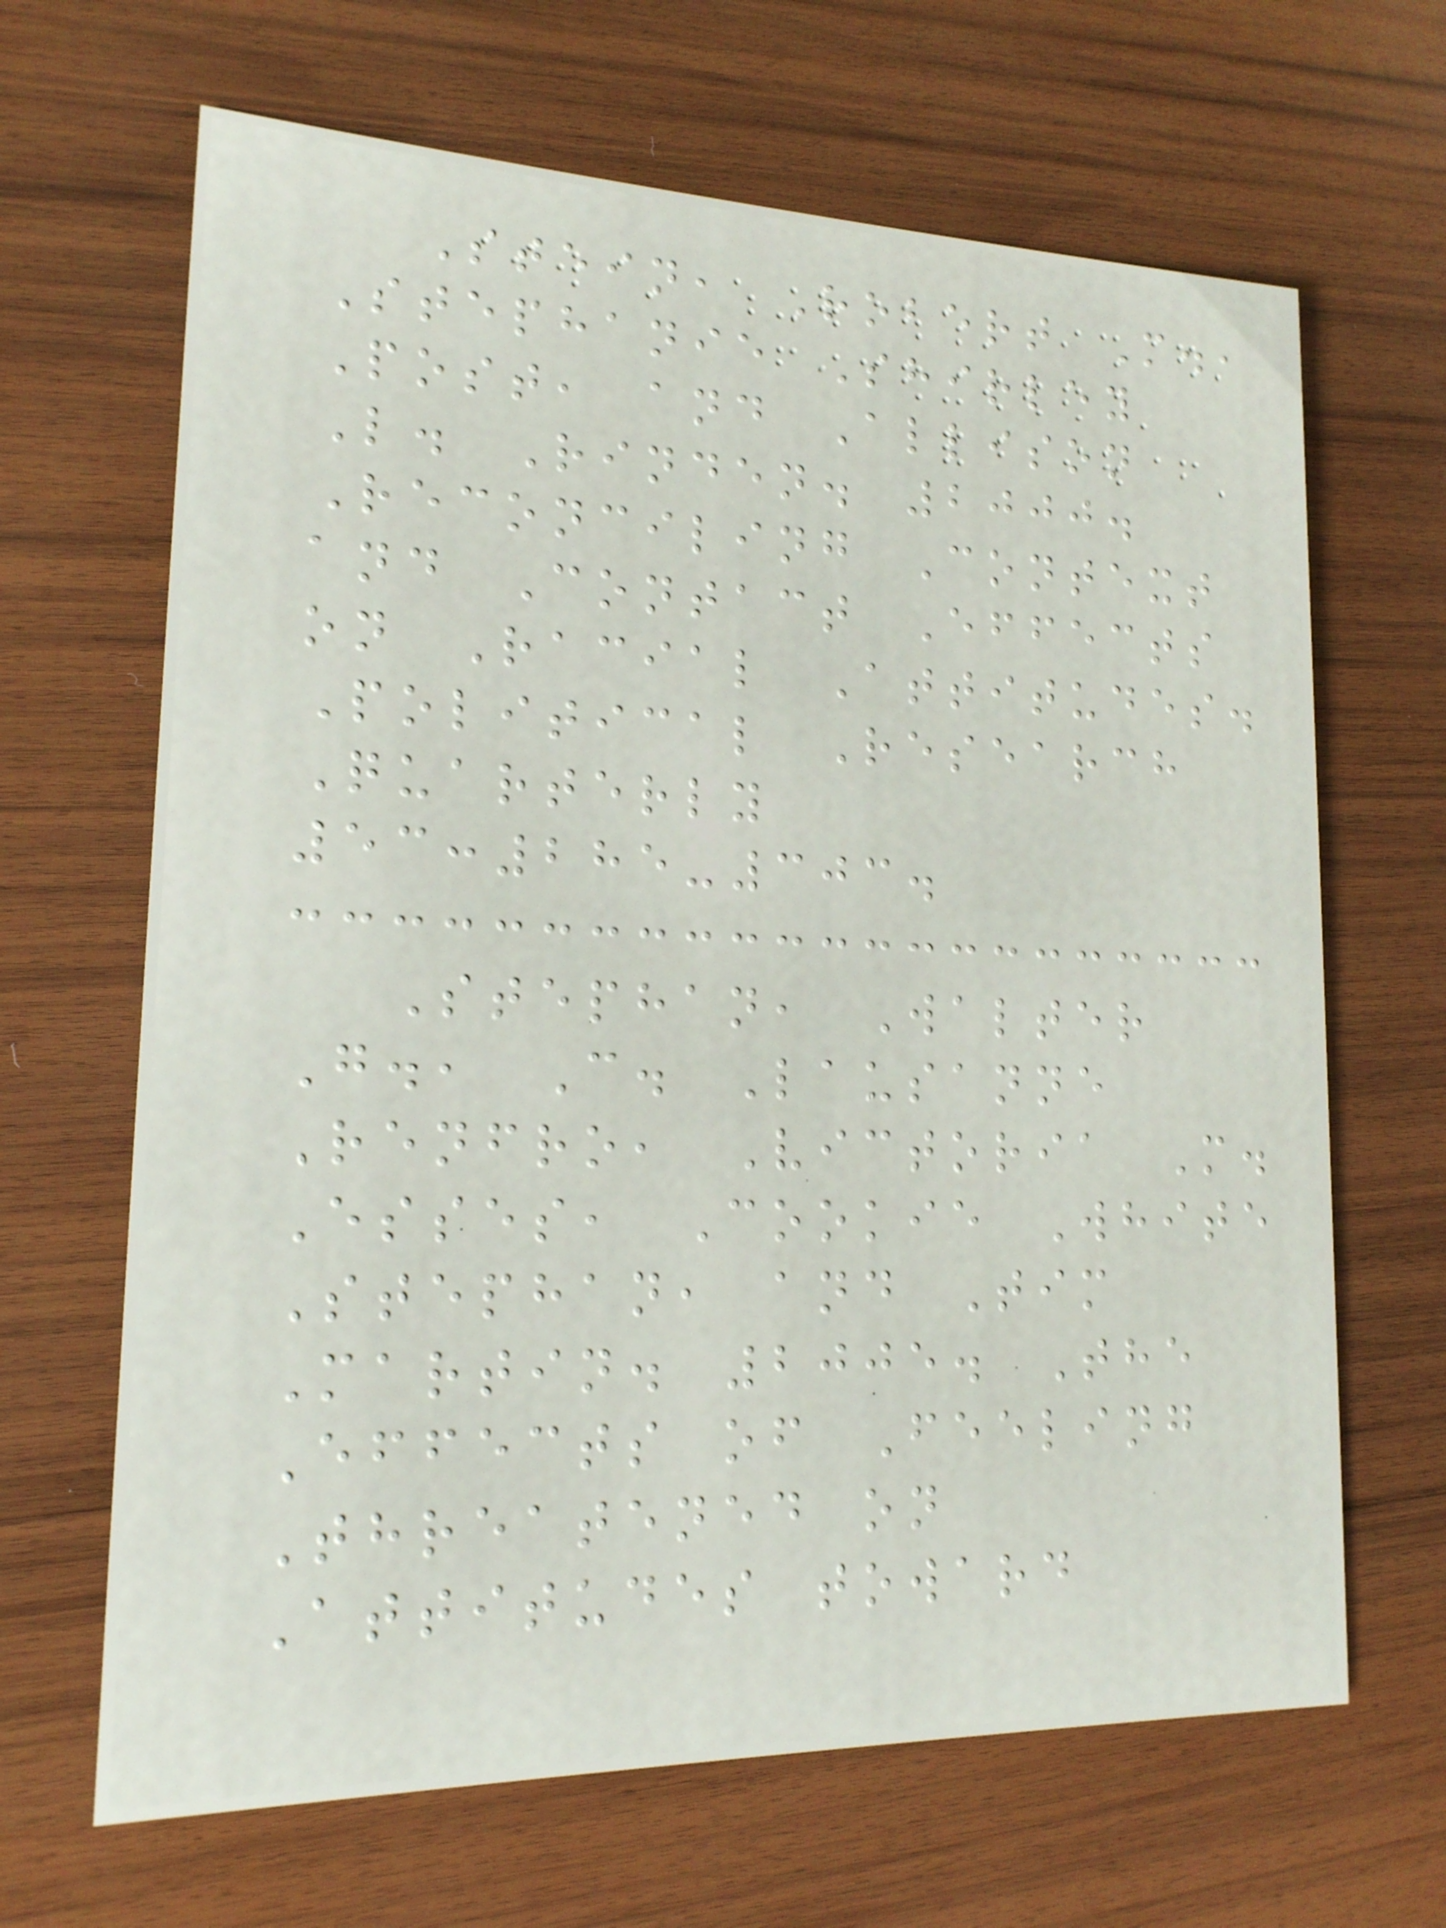Stein, Robert M.,
Stephanie Shirley
Post, and Allison
L. Rinden. 2000.
Reconciling Context
and Contact Effects
on Racial Attitudes.
Political Research
Quarterly
53:285-303.
Stephan, Walter
G., C. Lausanne
Renfro, Victoria M.
Esses, Cookie White
Stephan, and Tim
Martin. 2005. The
Effects of Feeling
Threatened on
Attitudes toward
